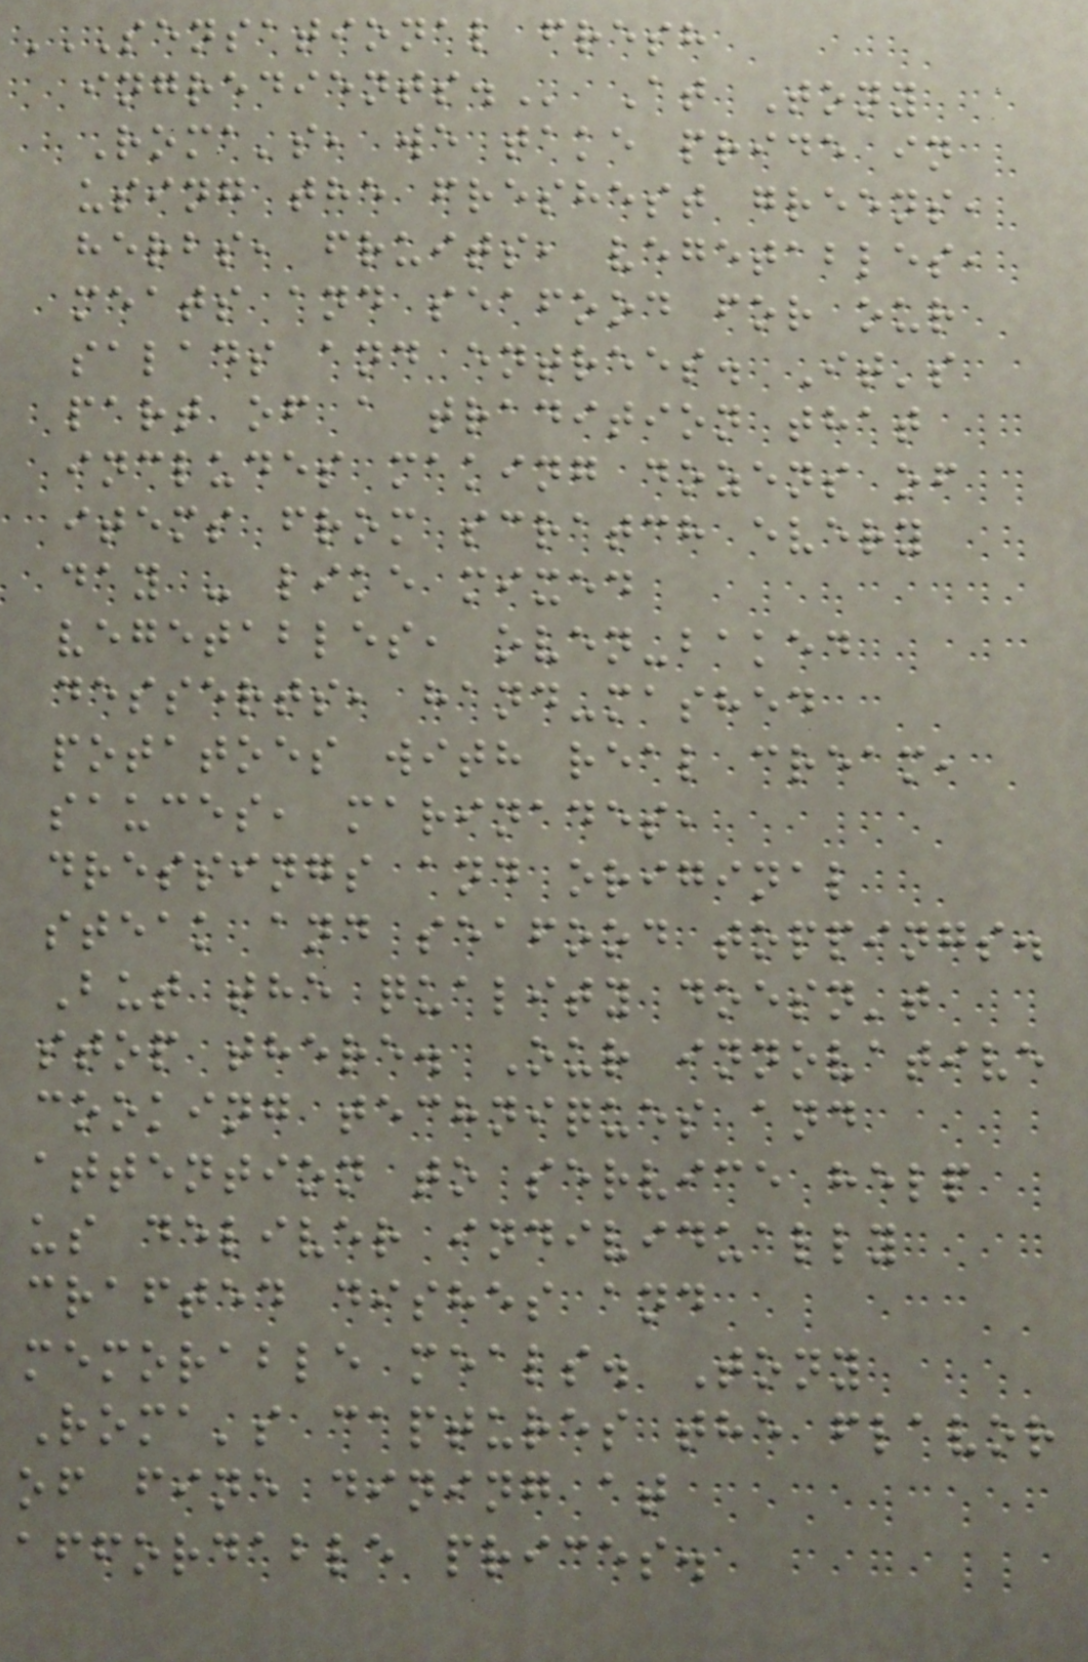SENSATIONAL FRESH
INGREDIENTS. At Tony
Roma's, we take pride in
using the freshest greens,
herbs, fruits, vegetables,
meats and seafood for our
salads and entrees. It's
part of a tradition that
includes making dozens of
items from scratch every
day - like mixed
vegetables, oven-baked
desserts, hand-mashed
potatoes with real cream,
sauces, marinades,
dressings and original
steak and seafood toppings.
But the quality doesn't
stop there. Our innovative
cooking techniques and
attention to service help
us deliver individually
crafted dishes and
memorable meals. Tony
Roma's captures the flavor
of fine dining at
affordable prices.
